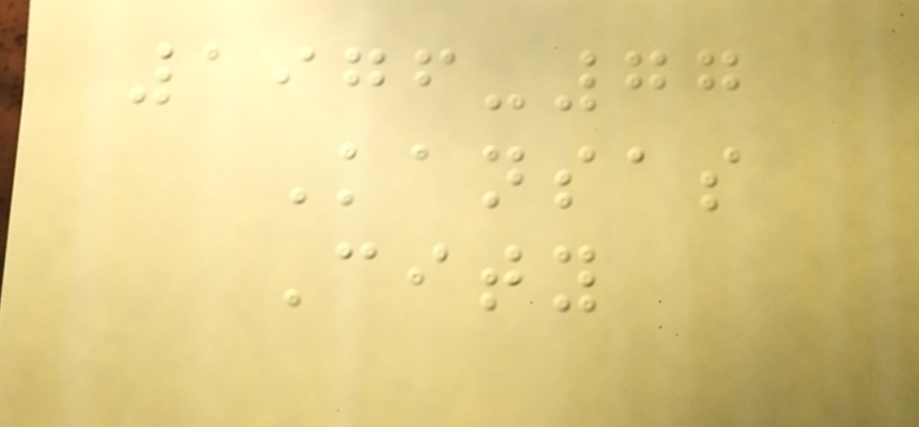1976-77
Kansas
City
